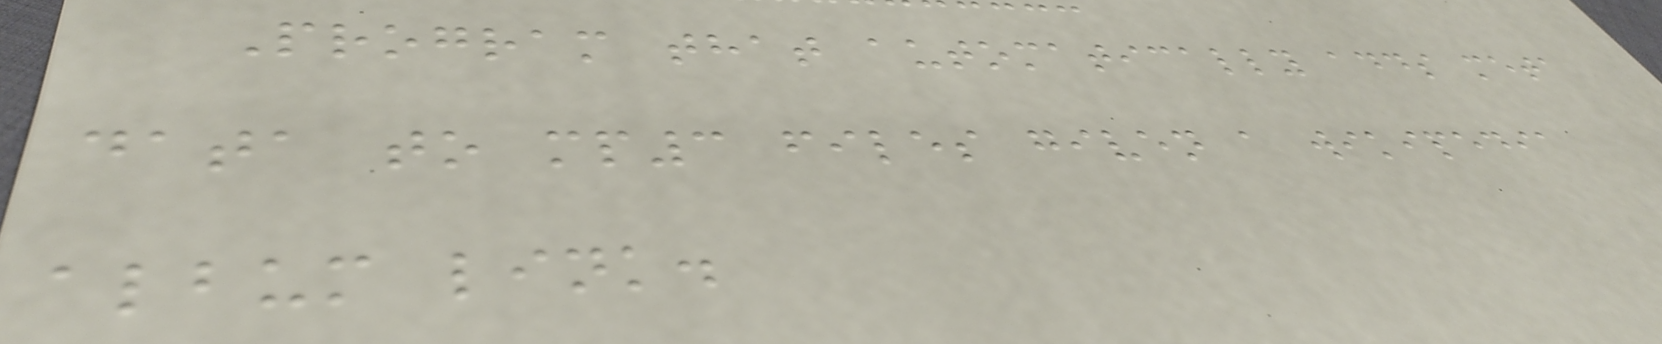Program that automatically adds meta
data to mp3 files given a wikipedia
album link.
